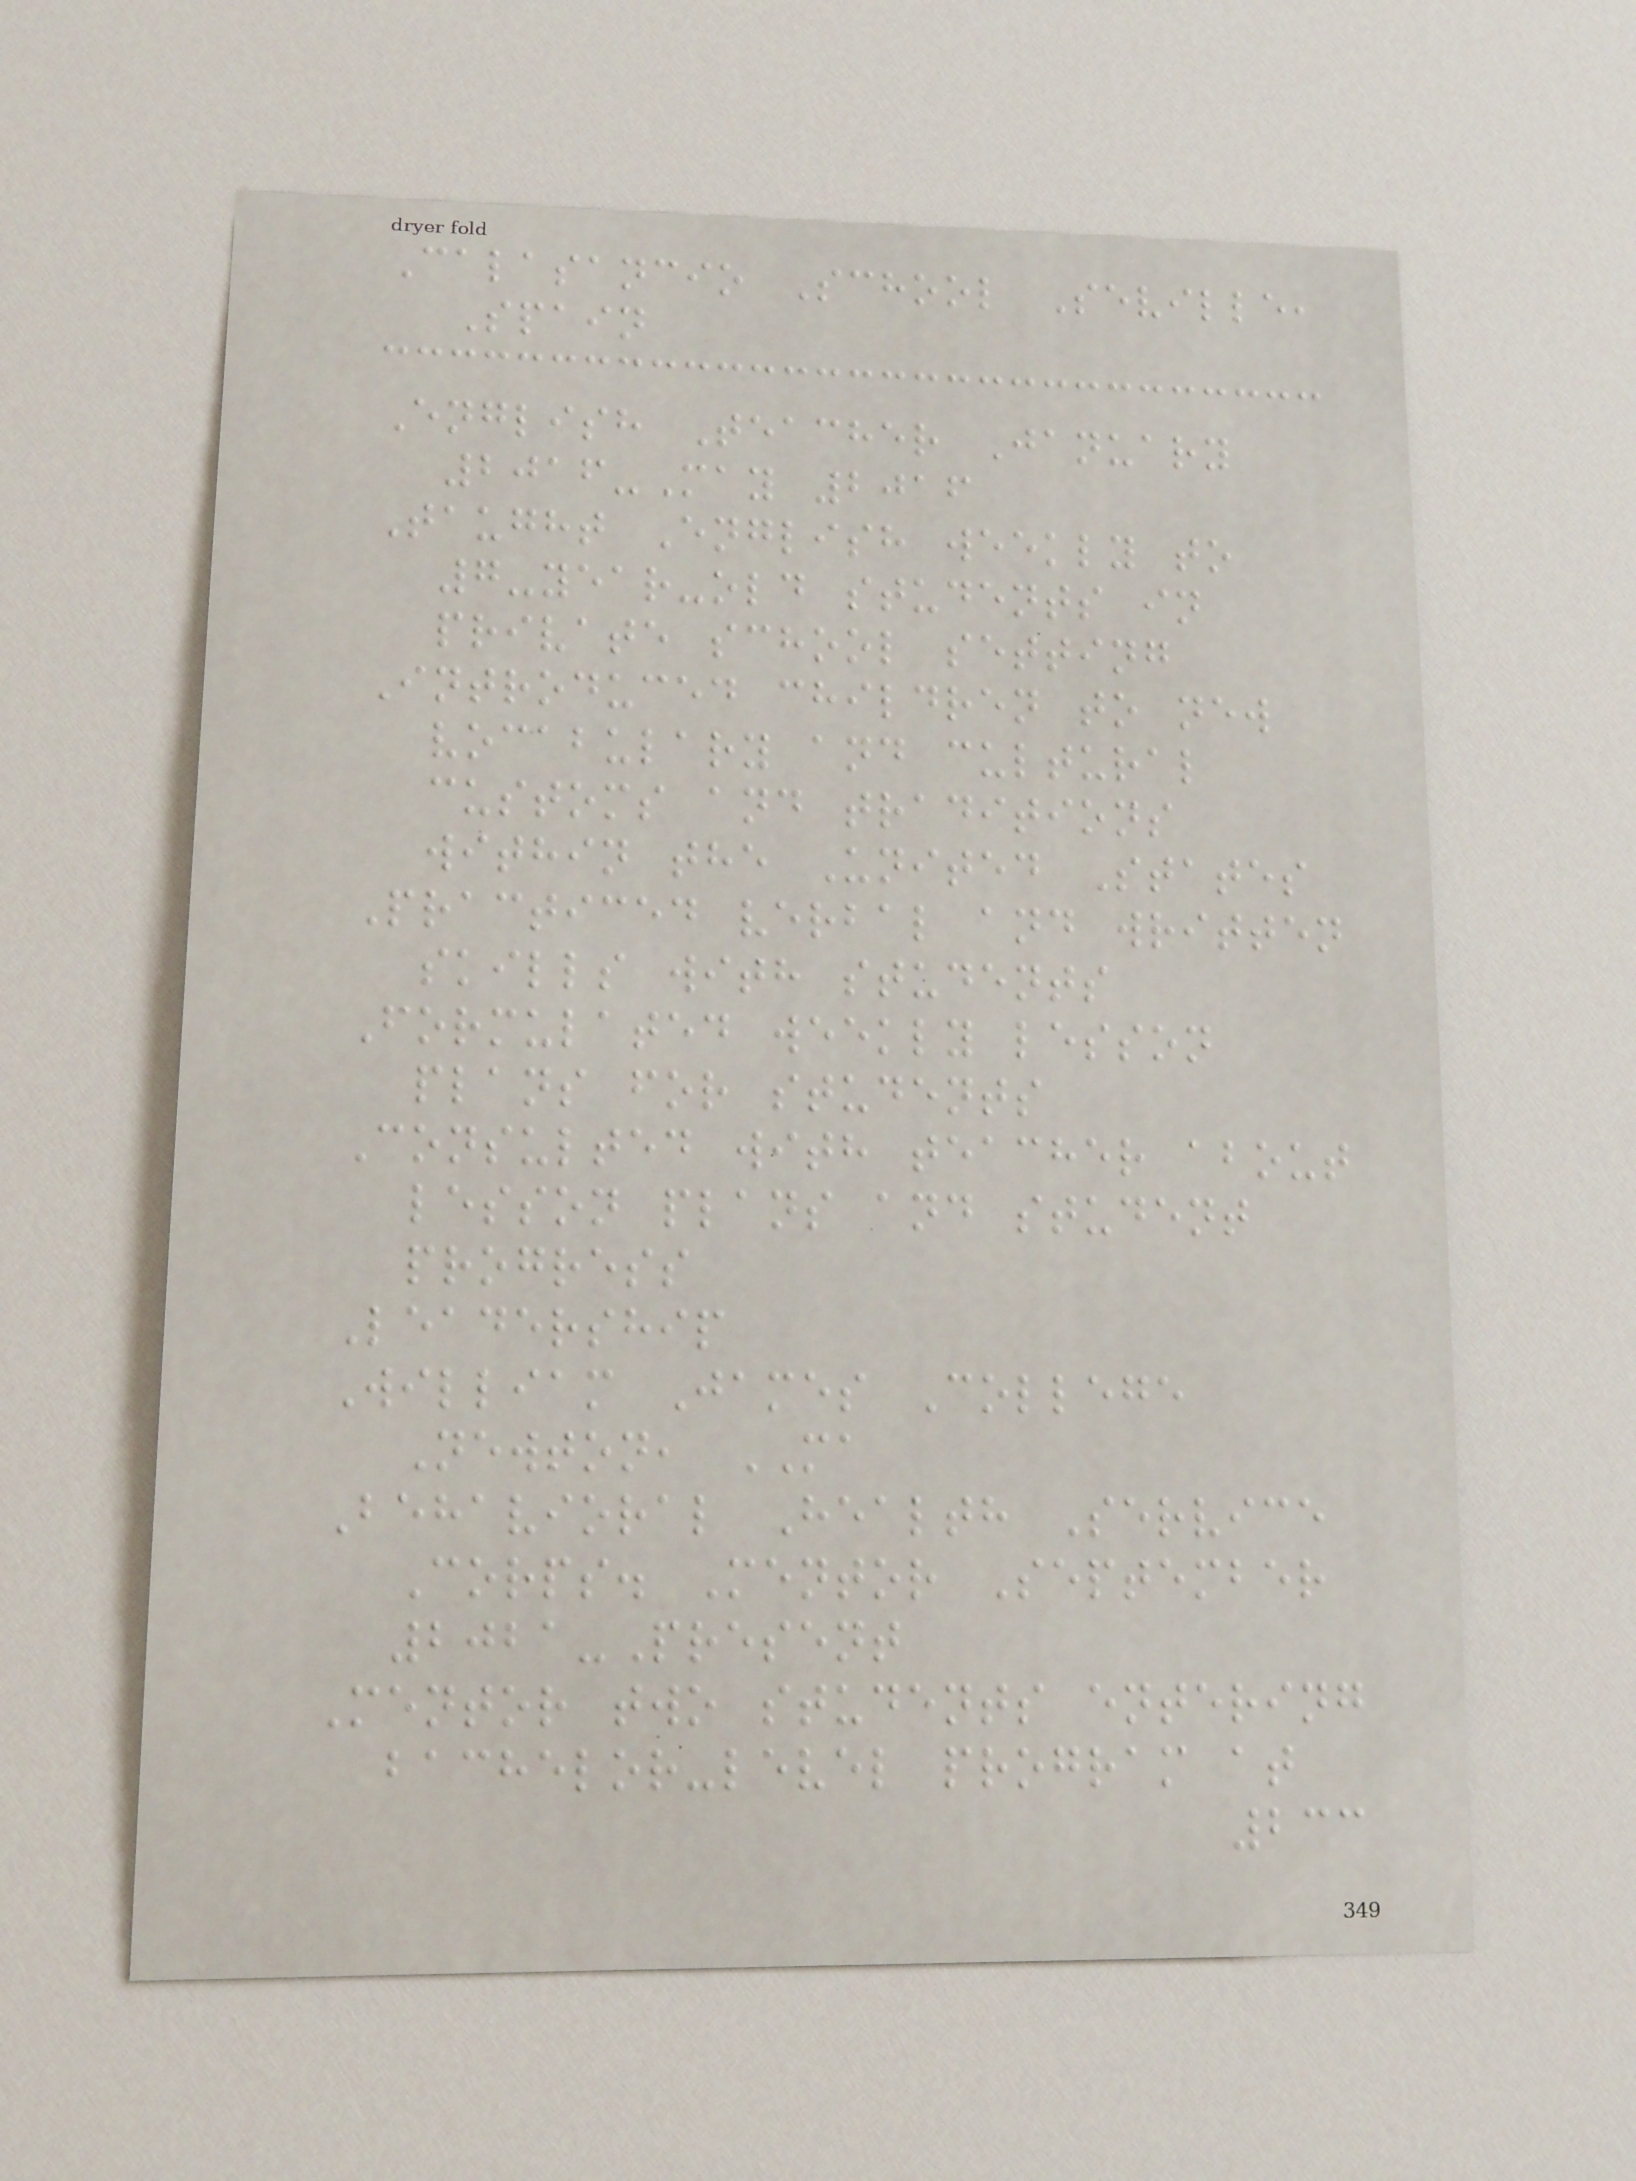Calasancio School Seville,
Spain
English Teacher January
2016-May 2016
Taught English weekly to
7-year-old students in
private school setting
Introduced children to new
vocabulary and cultural
customs and traditions
within the United States
Practiced verbal and written
skills with students
Formulated weekly lesson
plans for students
Consulted with teacher about
lesson plans and student
progress
Leadership
William James College
Newton, MA
Behavioral Health Service
Corps. Mentor September
2021-Present
Mentor two students entering
bachelor-level program at
233
